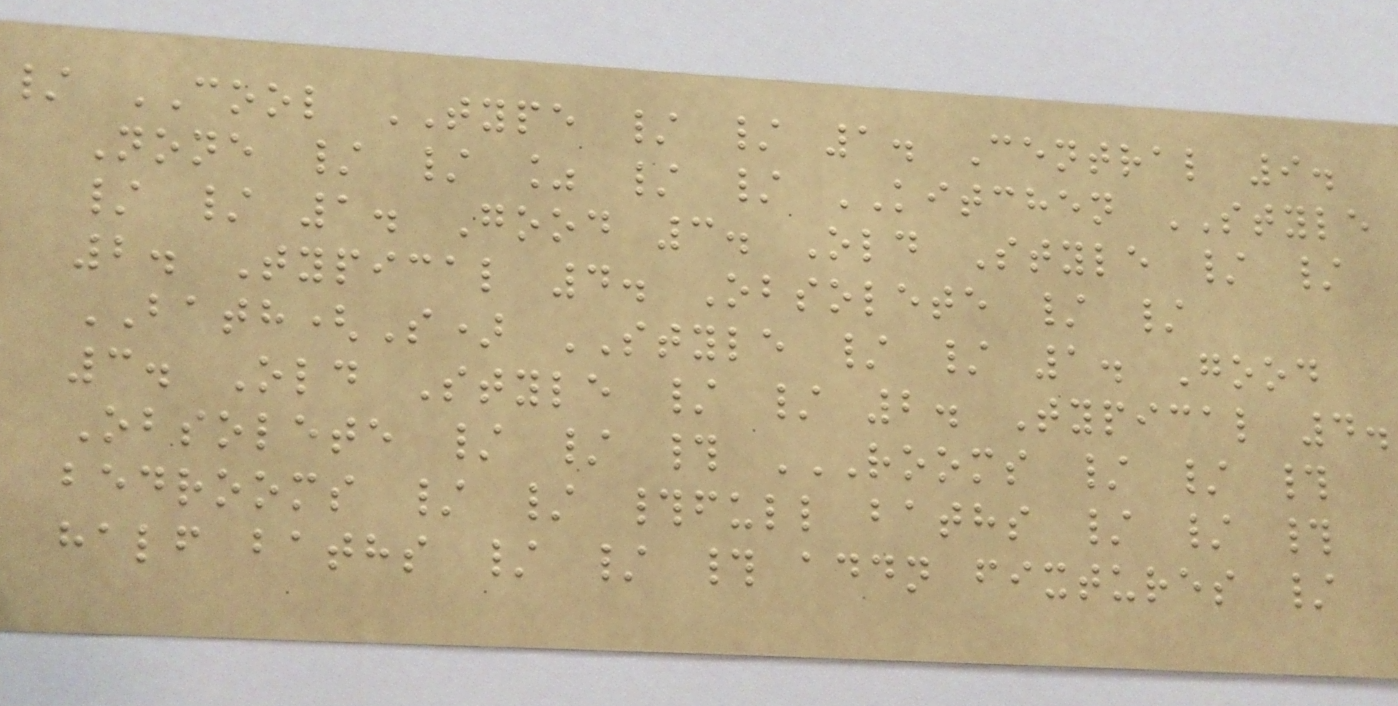/ COOL TYPE / / 1. Central 9.
None / / % / / KITCHEN STYLE
/ / 1. Good 3. Old Style / /
2. Typical 4. Obsolete / /
BATH(S) STYLE / / 1. Good
3. Old Style / / 2. Typical 4.
Obsolete / / # ROOMS / / #
BEDROOMS / / #FULL BATHS / / #
HALF BATHS / / # ADDN FIXTURES /
